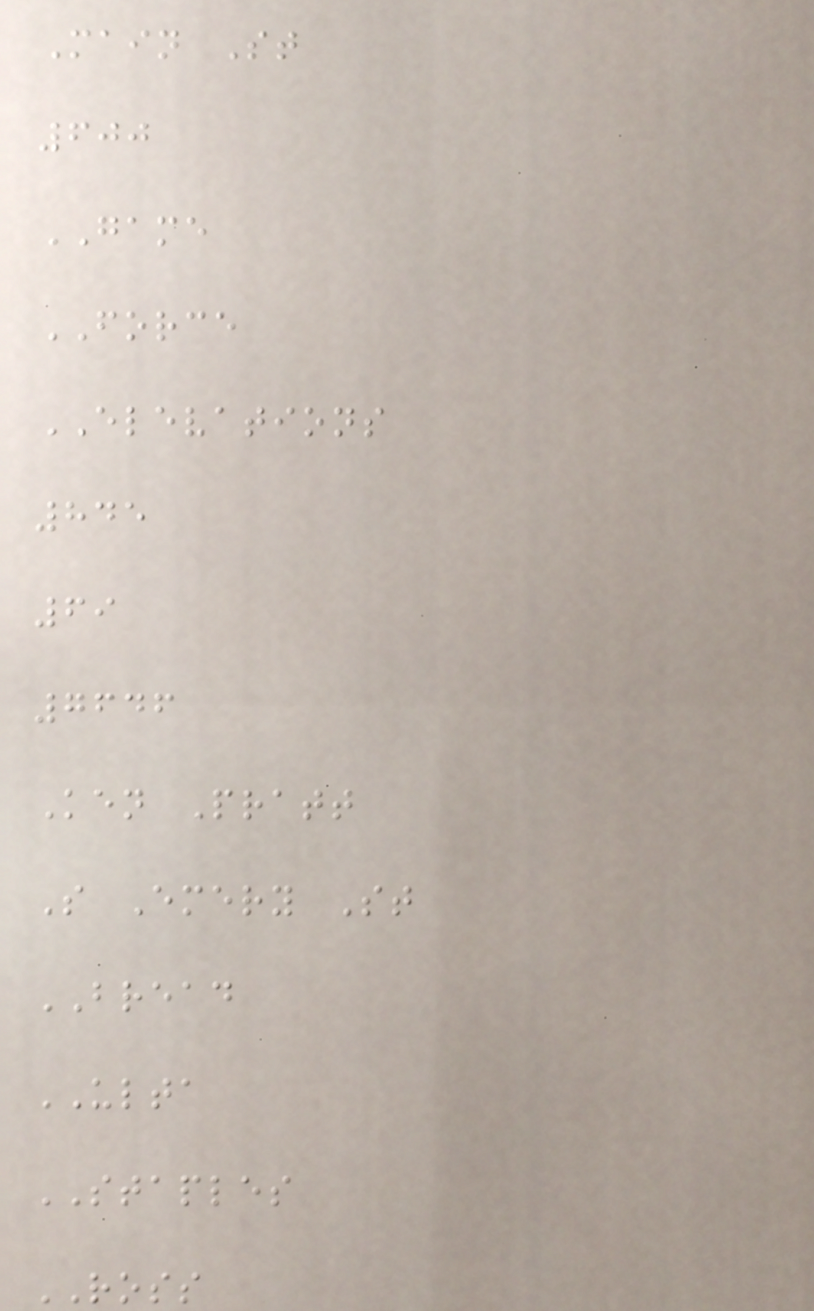Main St
600
GAME
FORCE
ELEVATIONS
845
69
7646
Ken Pratt
S Emery St
BREAD
ULTA
STAPLES
ROSS
